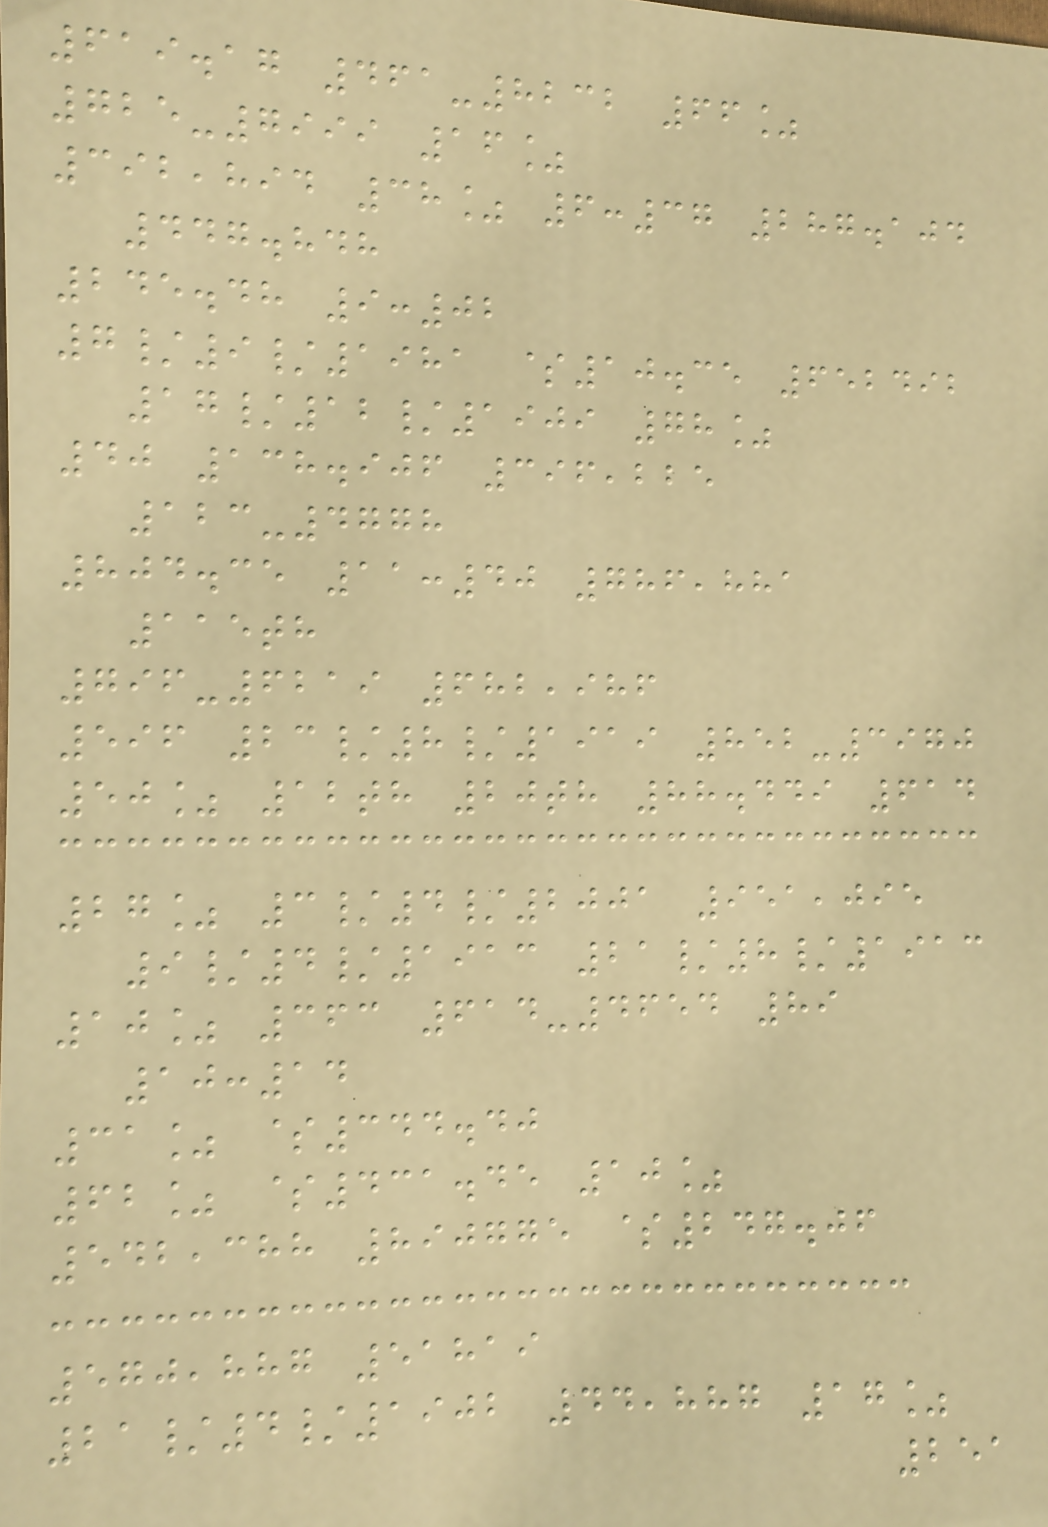619.17 461-8232 66%
725-7999 16%
392,894 38% 6:37 287.104
447.848
245.48 9:02
7/9/1981 $10.35 652492
17/12/1909 78%
40 138.906 396,225
123-4778
804.35 11:40 786,881
115th
796-6219 682,986
596 23/8/1919 852-3970
50% 12th 20th 88.449 614
27% 3/4/2001 951,095
9/4/1913 21/8/1913
10% 363 614-4654 89
10:14
31% $344.40
62% $431.45 10%
542,388 890775 $247.06
570,887 51819
21/4/1902 44,887 17%
251
